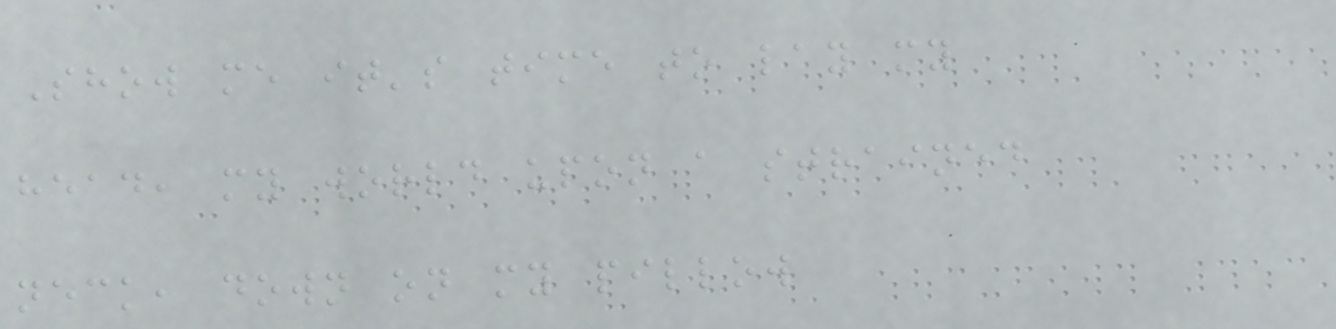Show me it's time to lay my
head, my world upon a strained
neck, down on my pillow
